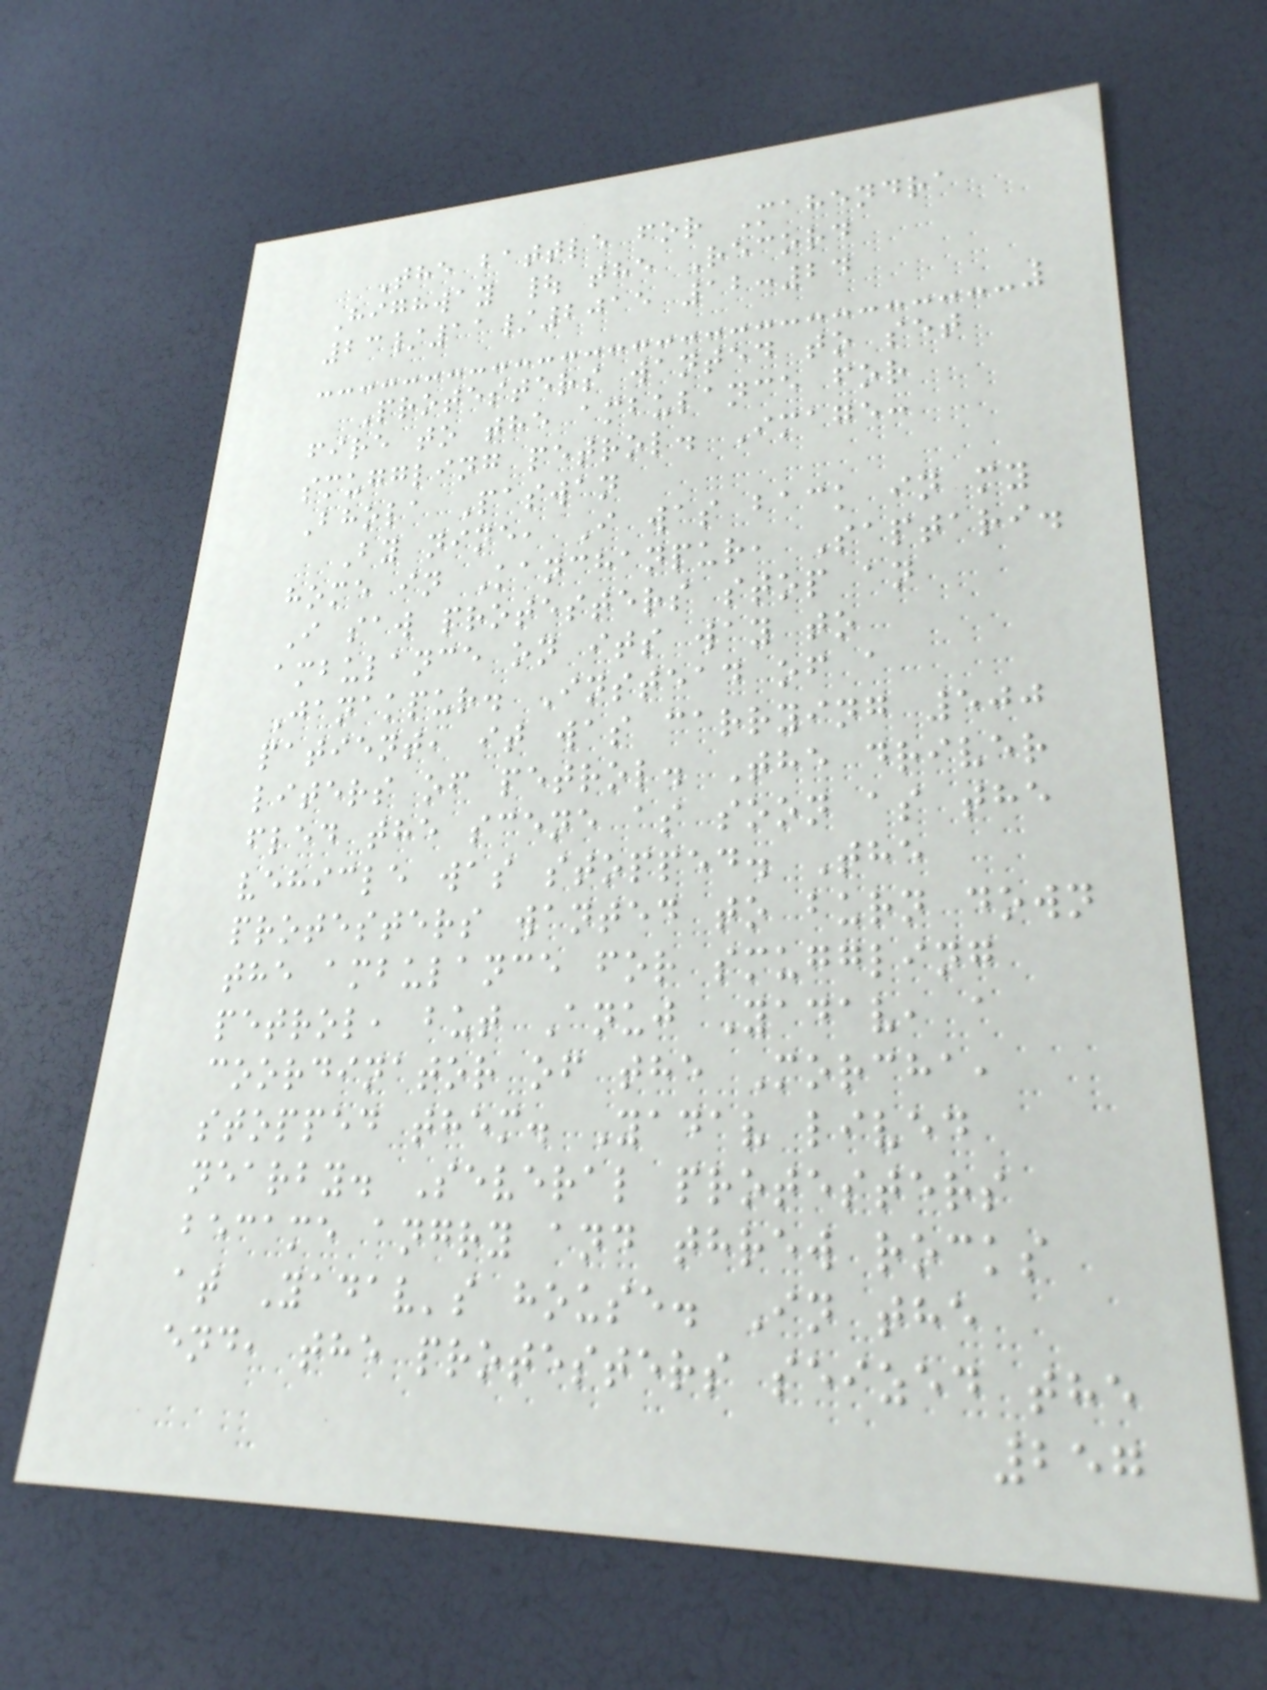The battle for Mahendra
Highway | the Record
23/11/2015 12:24
Protesters wanted to set
fire to the ambulance for
smuggling petrol. Image:
Bhola Paswan
By nine, I was back in my
home in Kanchanpur, Saptari.
I saw protesters stop an
ambulance on its way to
Janakpur. Instead of a
patient, it was carrying 500
liters of petrol. The driver
fled the scene as soon as the
vehicle was stopped. The
protesters wanted to burn down
the ambulance for smuggling
petrol, but Anuj Yadav, a
coordinator of the Morcha,
stopped them. Yadav lived
nearby. Several protesters
became angry and threw rocks
at Yadav's house. In the
end, the protesters seized the
257
